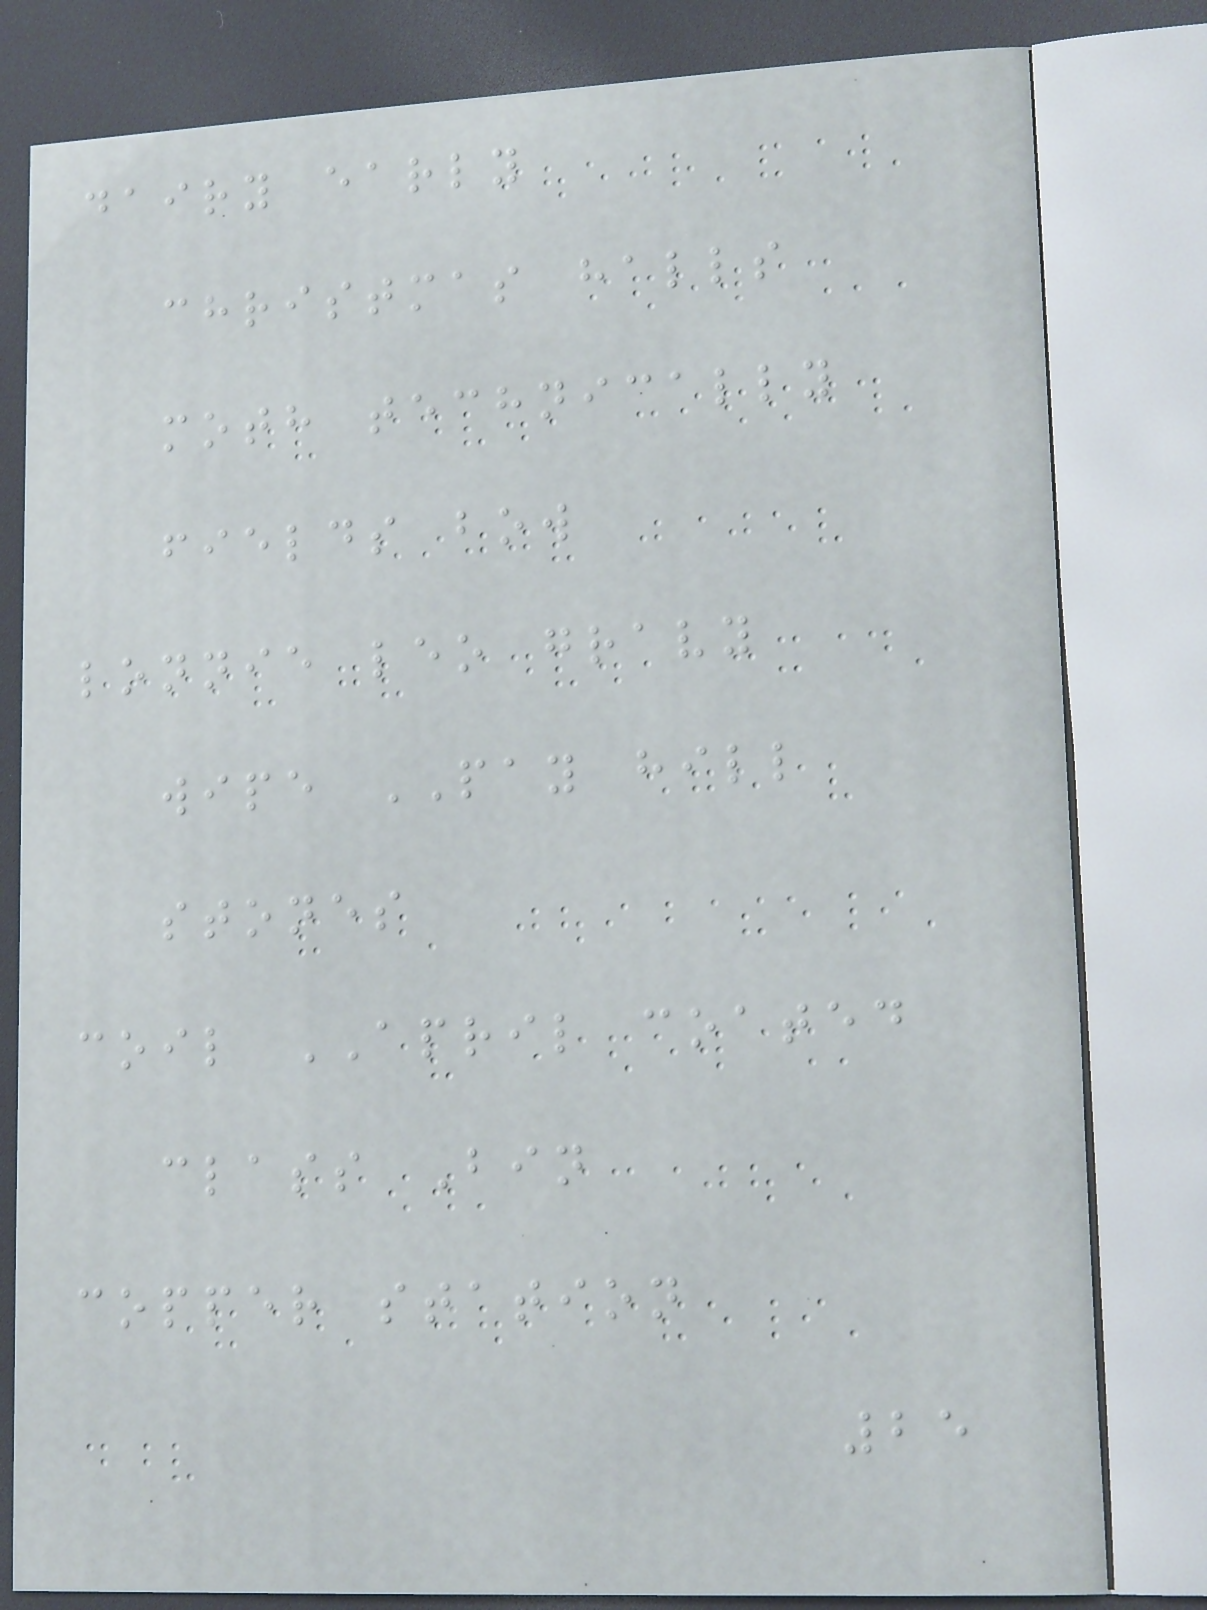dairy early
christmas halls
moth technically
fields bow
lonnie leo gravy
wipe PAY hill
stones
coil APRIL coated
class Bin
copper station
25
